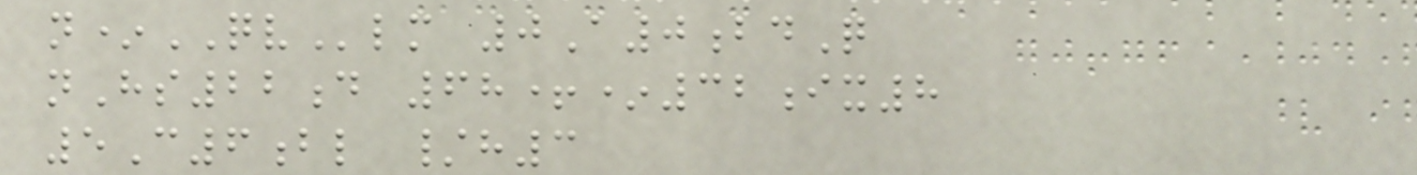n*QVlm 0A0bdQ
nHs22d 68+*32ix8
5C6bl /h3
